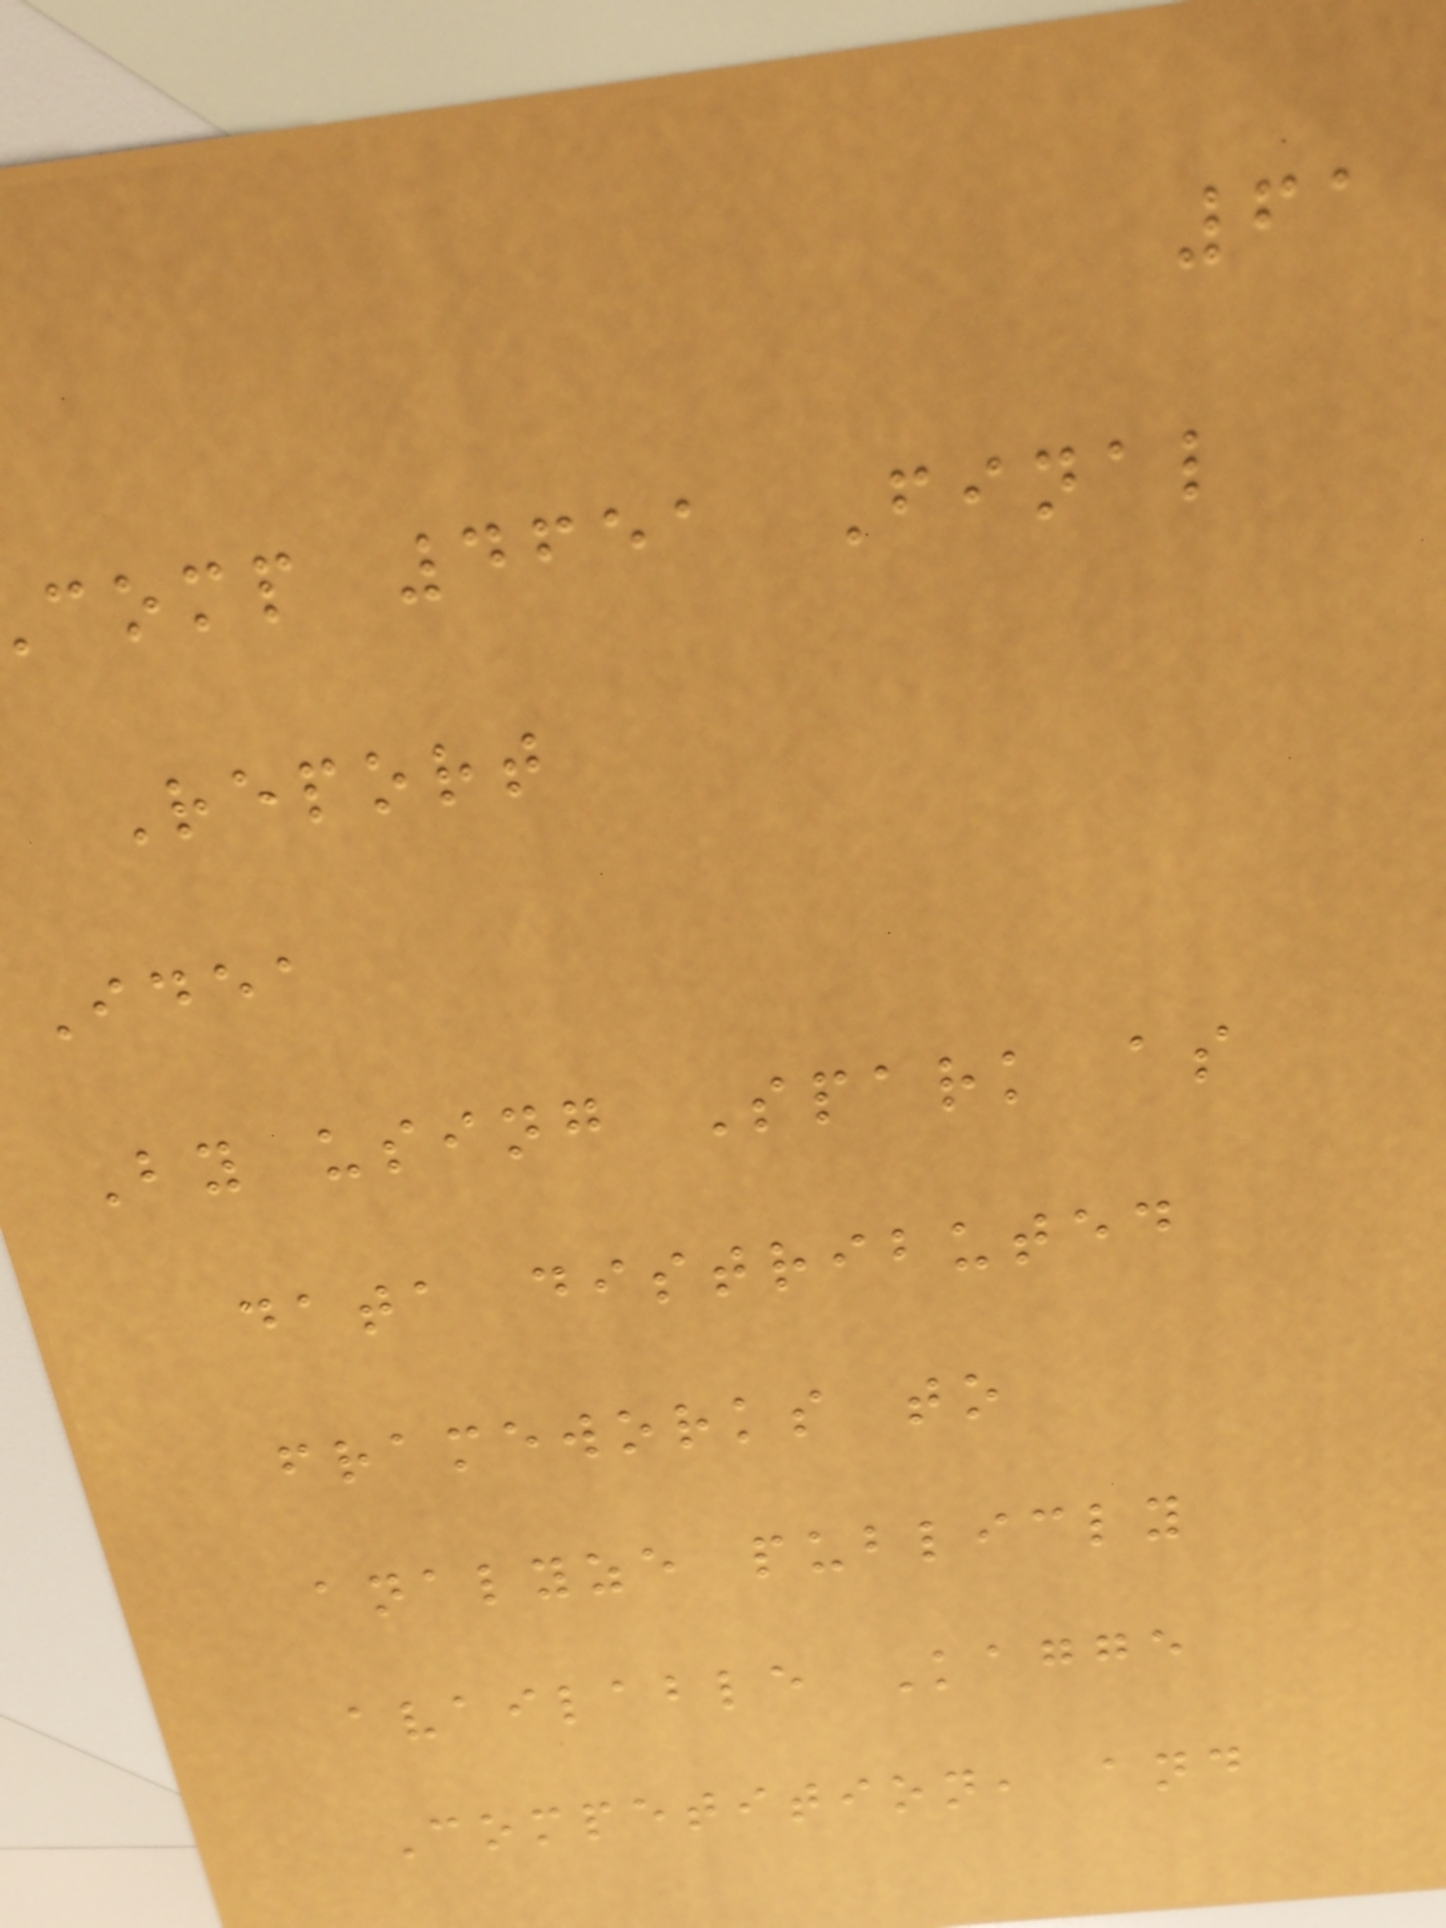61
comp 4651 Final
Report
Idea
By using Spark as
data distributed
frameworks to
analyze publicly
available Kagge
Competition, and
